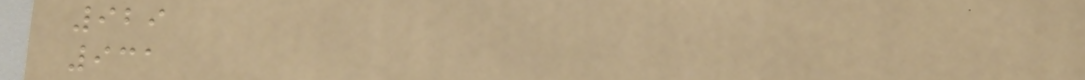929
931
